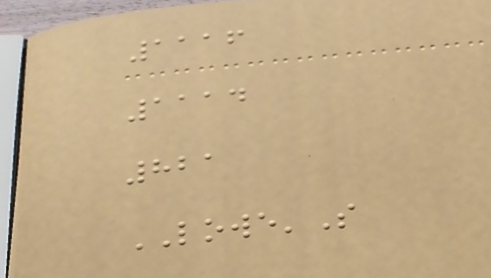1116
1114
821
LOWE'S
